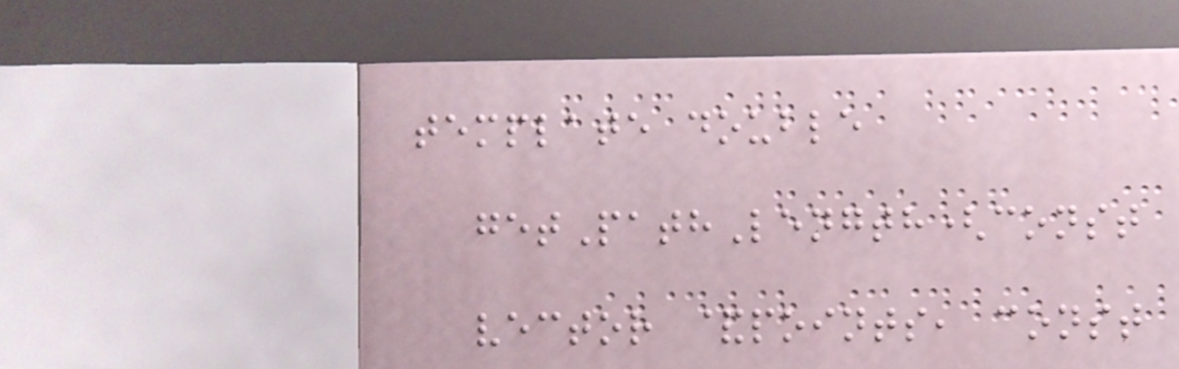template double
getPathLength(const
vector &points, const
